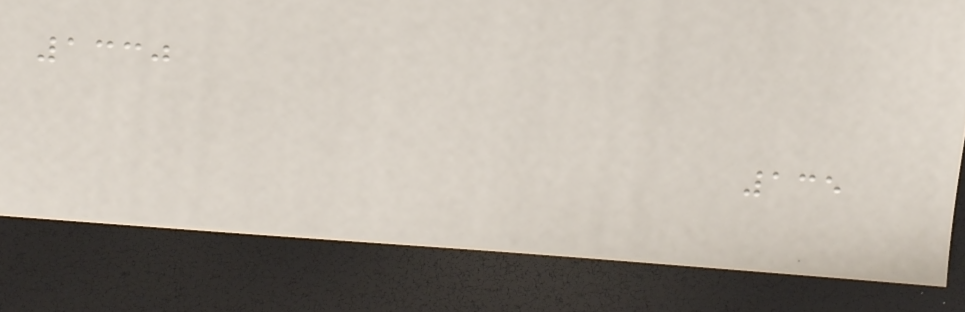1330
135
